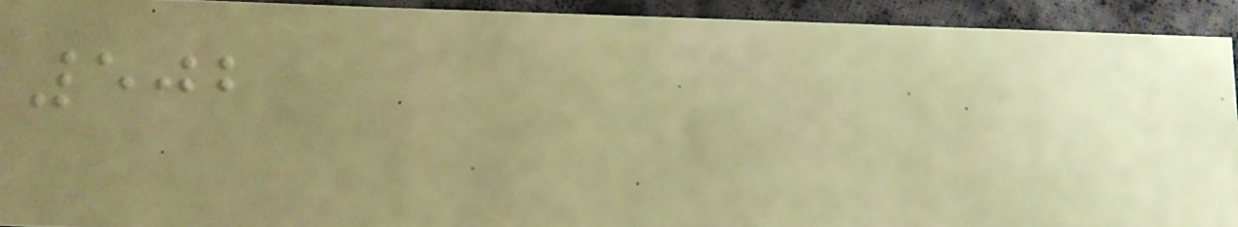502
